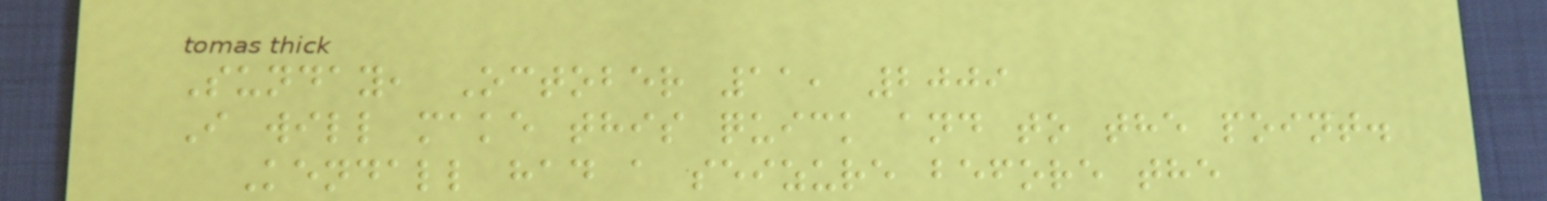Sunday, October 11, 2009
I will make this quick and to the point.
Kendall had a seizure before the
